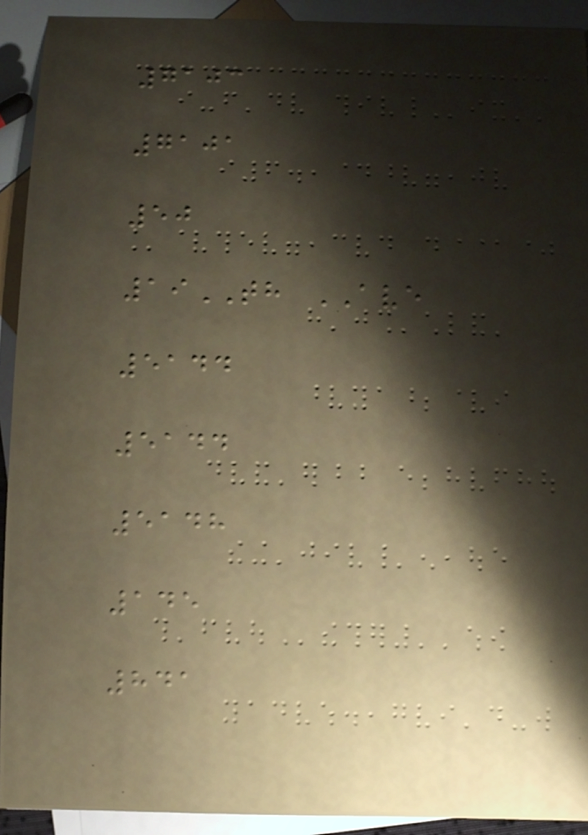7103
7101
50
19TH AVE
5144
5144
5148
145
841
